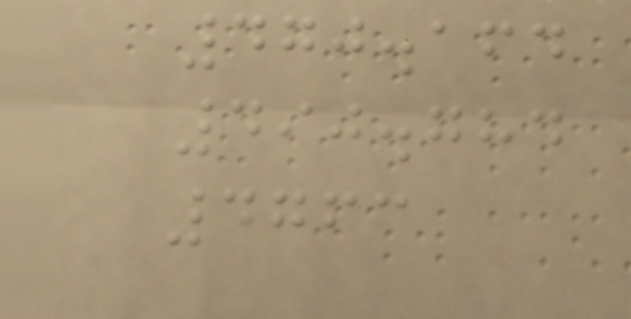470.164
490.784
4763
